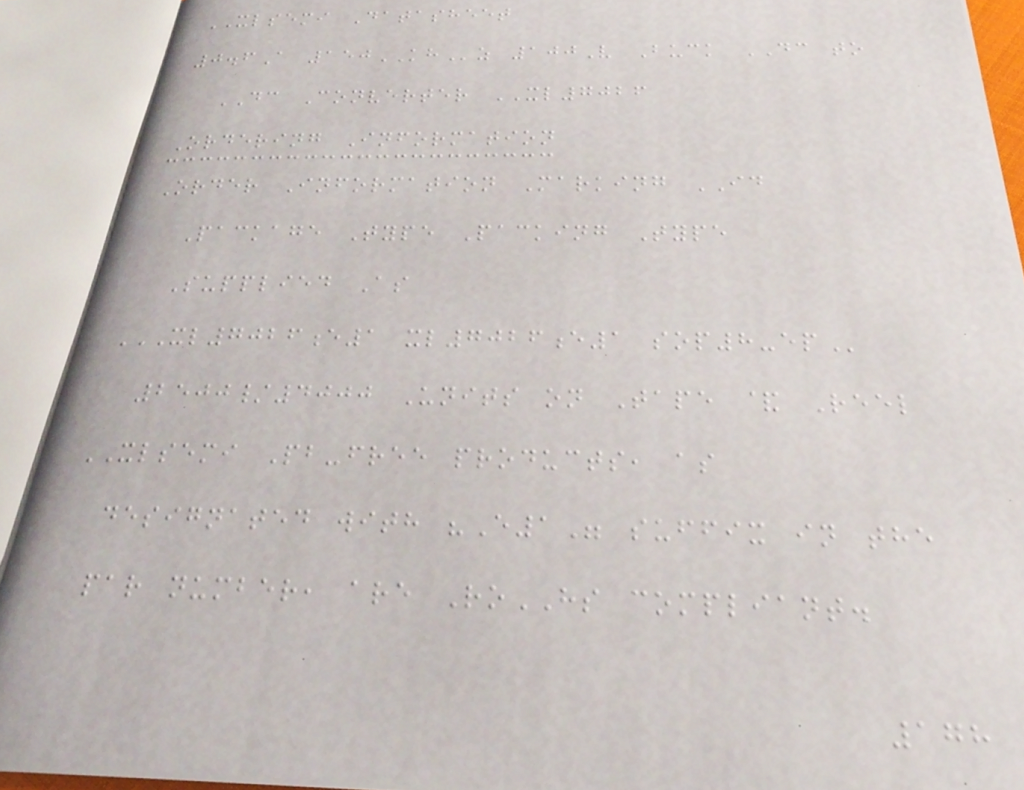XLSEMI Datasheet
0.6A 150KHz 100V Buck DC to
DC Converter XL7026
Ordering Information
Order Information Marking ID
Package Type Packing Type
Supplied As
XL7026E1 XL7026E1 SOP8-EP
2500/4000 Units on Tape & Reel
XLSEMI Pb-free products, as
designated with "E1" suffix in the
par number, are RoHS compliant.
178
